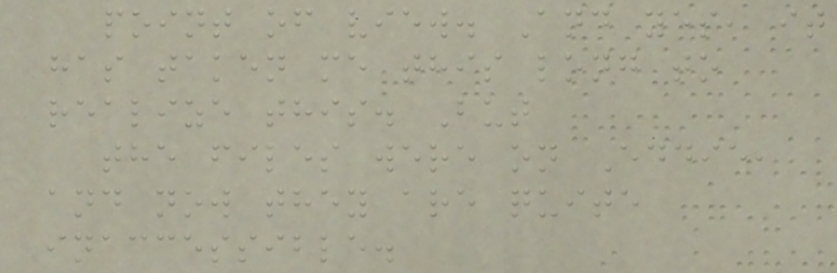point of view. And yes, it
has taken me this long to
realize this. But
the files were on Eddie,
and now they are quite
inaccessible.
